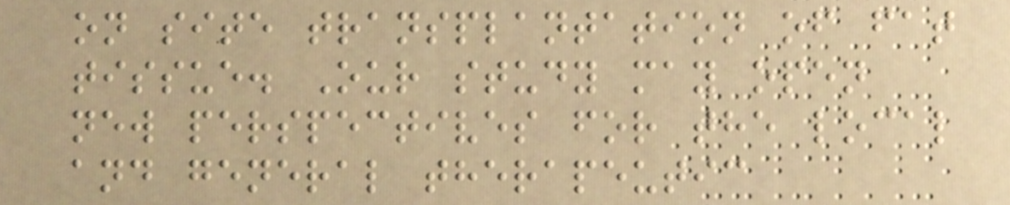on site transplantation of fat
tissue. Our study may open
new perspectives for the local
and general therapeutic
